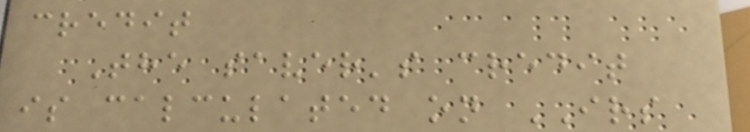credit
The saver's credit
is calculated on IRS
